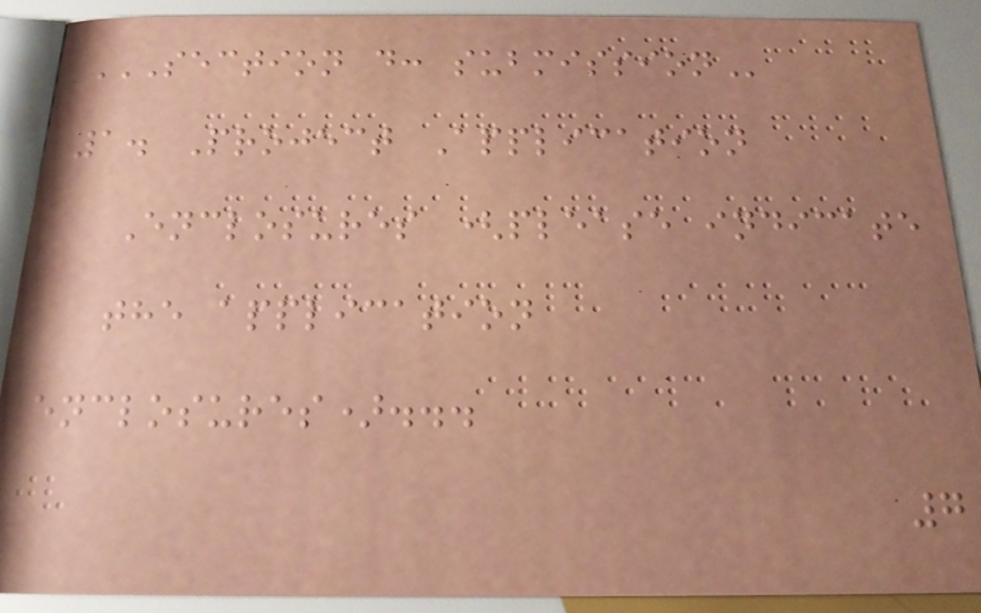SECTION D: SUBMISSION
1. Project Application
Enclosures (please indicate
the application
enclosures)...
7
